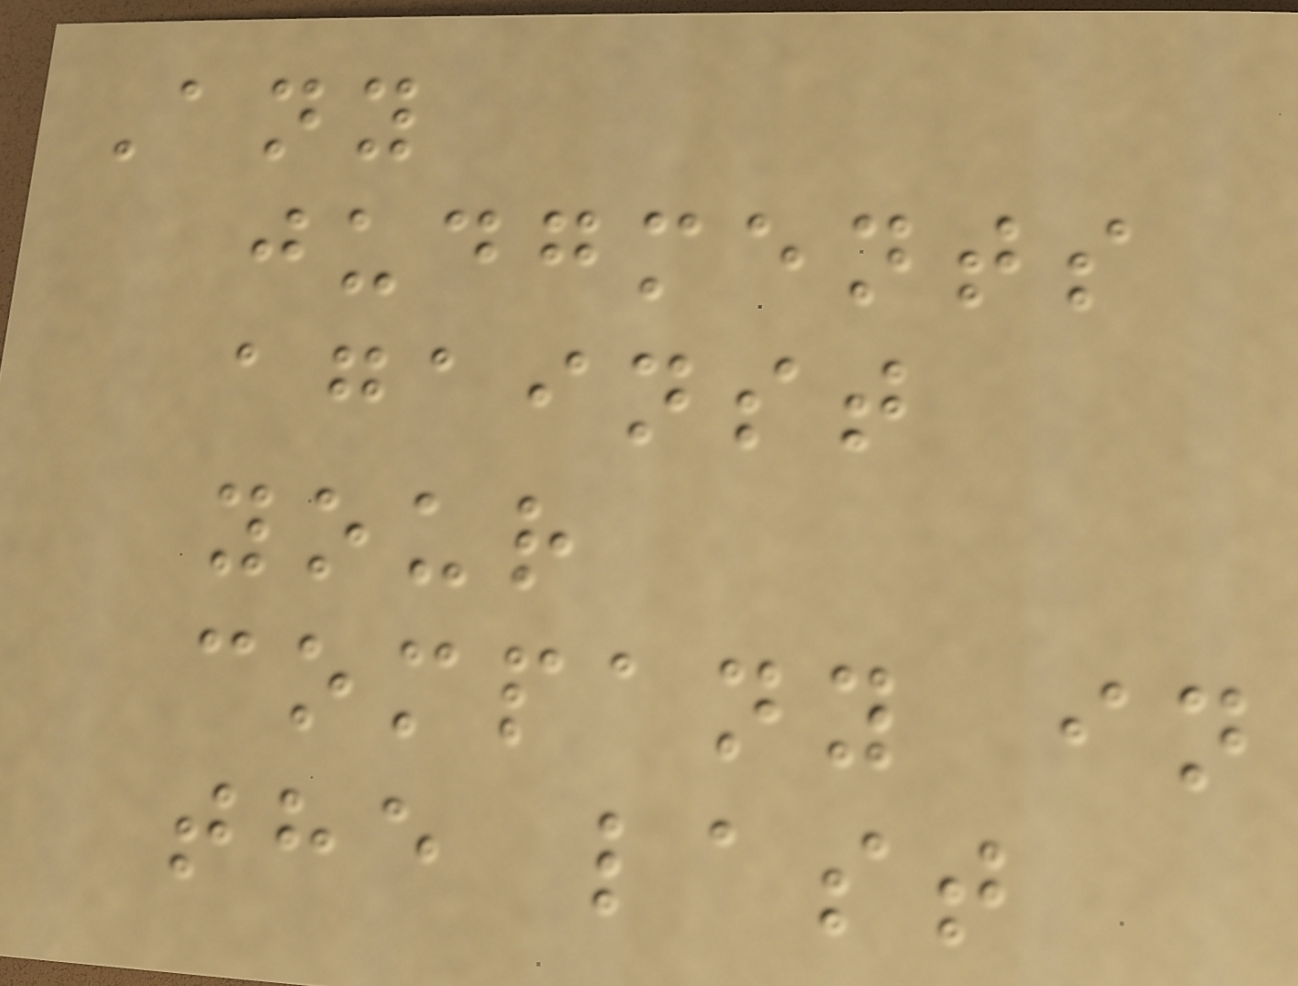Any
judgments
against
your
company in
the last
